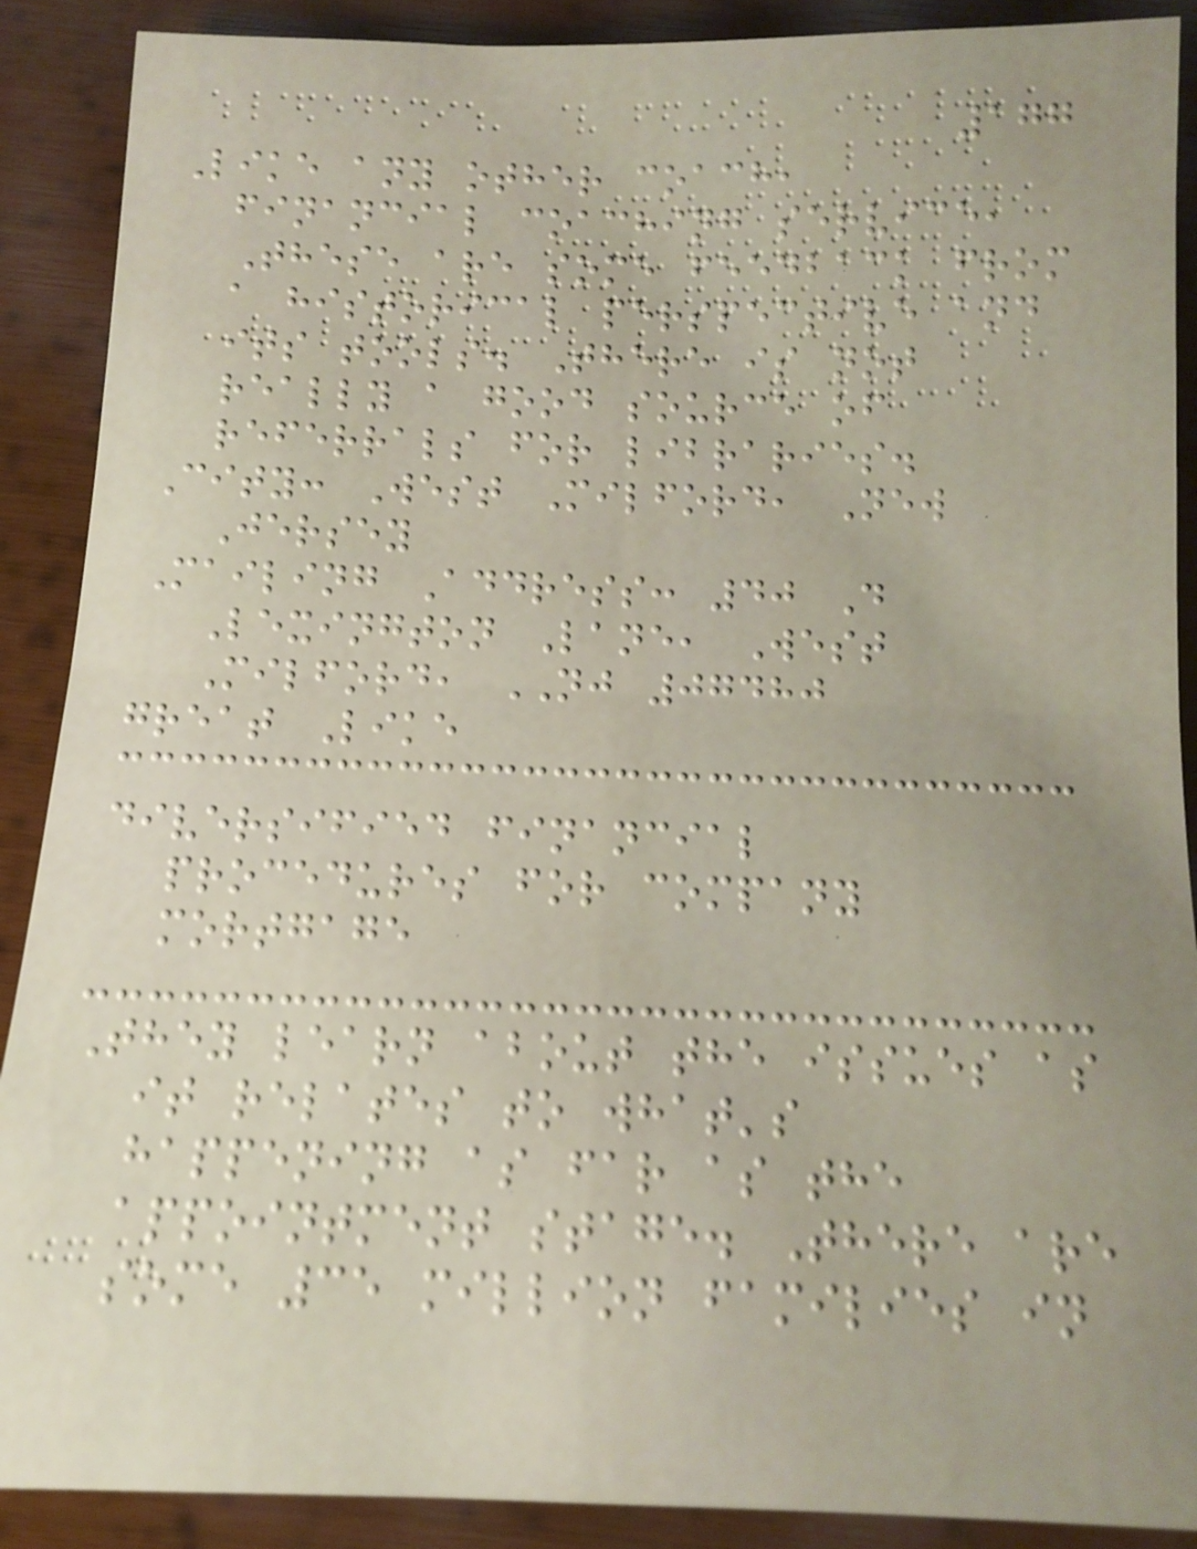177
Like any other coach,
financial coaching service,
These are some feedback from
a historical perspective and
its tools. There is not
really a good source of
referrals for libraries.
City: West Milford, New
Jersey
Mailing Address: 40 D
Lexington Lane, West
Milford, NJ 07480
great Like
diversified financial
procedures for company
mortgage
They learn about the issues as
it relates to what's
happening as far as the
appointment stage. There are
some 35 million families in
